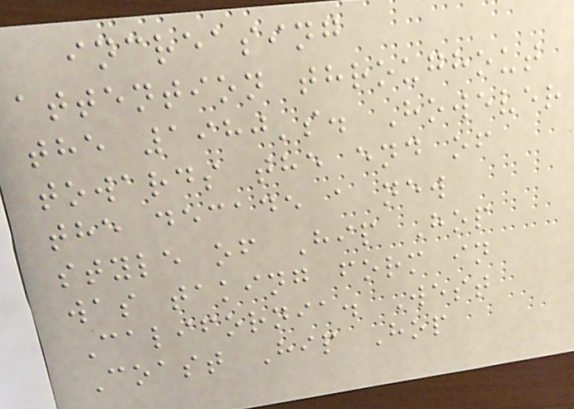increasing
attention throughout
the 1980's. However
towards the end of
the decade a new
style of Hip Hop
was taking form in
California. West
Coast Hip Hop
